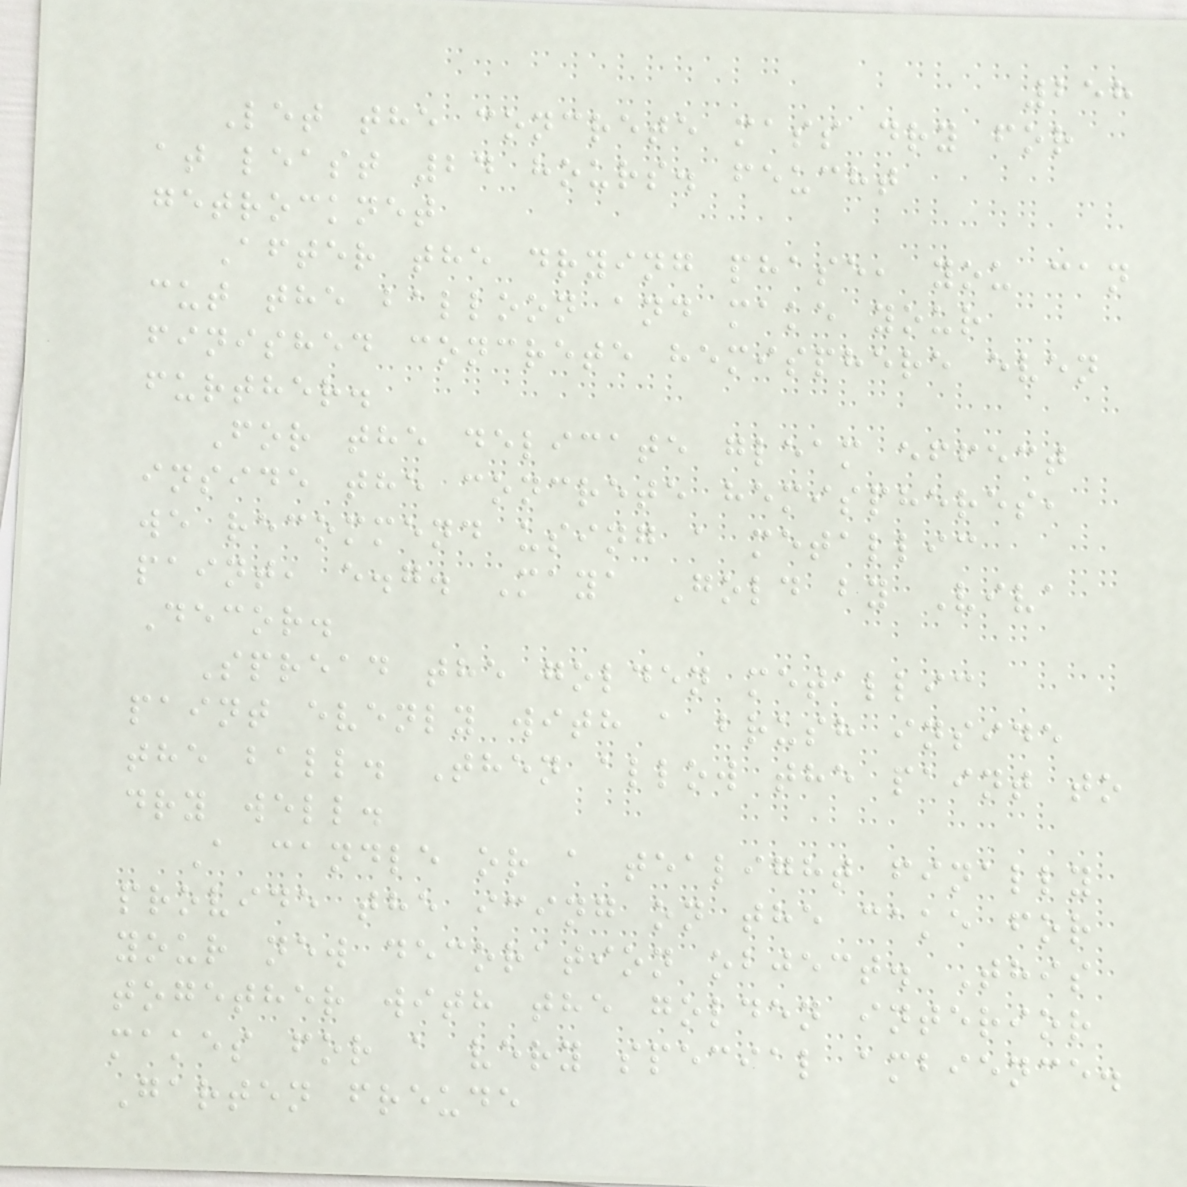258
Let the concrete mass dry for
at least 24 hours. feucht
getrocknet
After the drying phase, you can
cut the balloon and make your
finished concrete hemisphere even
further.
For the delicate gleam effect
inside the concrete hemispheres,
we recommend using a metallic
paint, e.g. Maya Gold by Viva
Decor.
Spread the golden metallic
paint evenly with a brush inside
the ball. Then allow the paint to
dry well.
A candle or a tealight finally
provide the icing on the cake for
your new decoration object. This
together with the golden interior
makes for a very special ambience.
Garten freude
